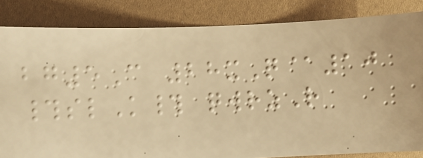bg5C 28xQ@10
#slK# qwrzR
